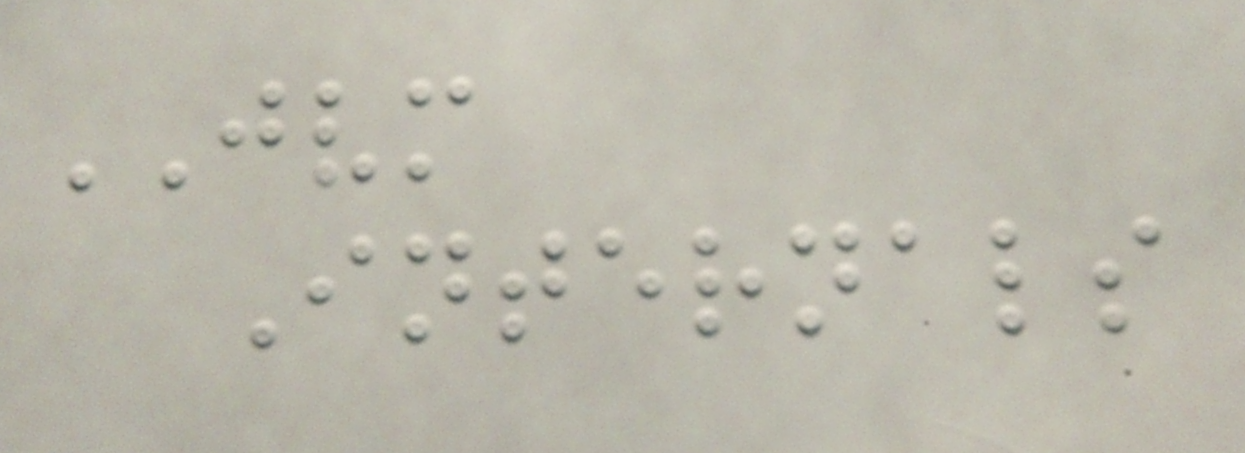JVM
Internals
